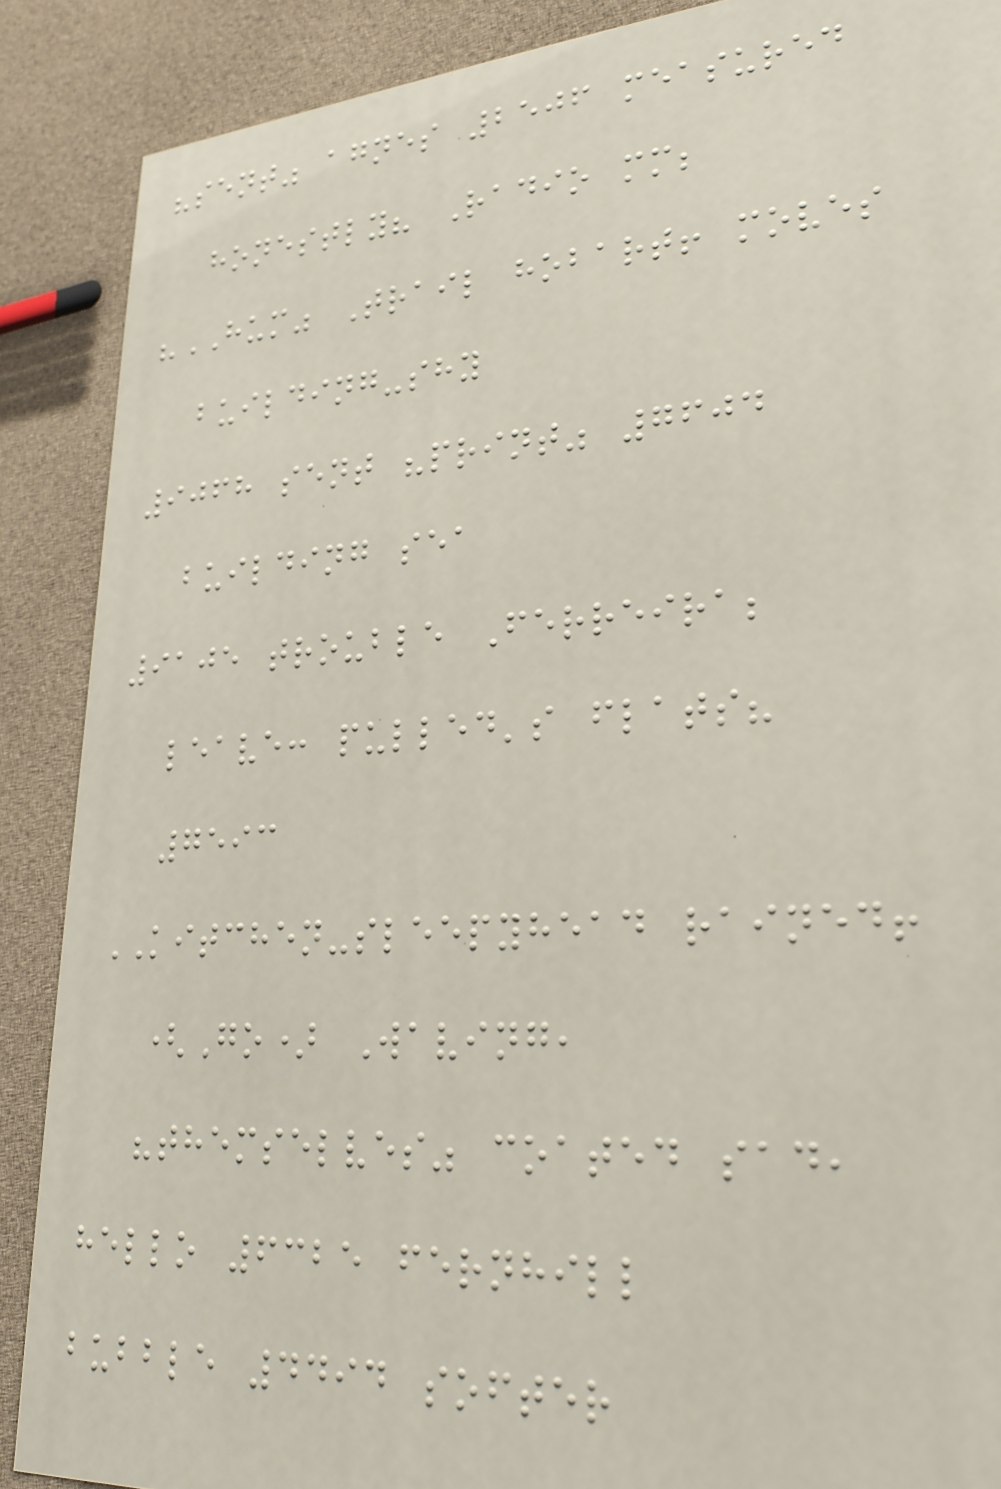"sent" agnes 2506 measured
honestly? Radio mm;
"HUM" Trail hobart! moves
building-shy
9068 sent "print" 7604
building sea
9105 trouble Ferreira;
leave: pulled's flats?
7593
KITCHEN-sleepyhead rained!
(Go) Waving,
"themselves" coated sad,
hello 6325 fernhill
bubble 4494 softer
